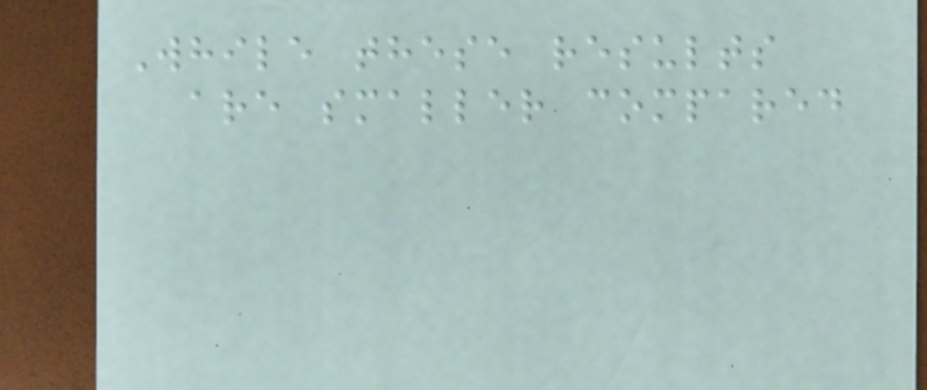While these results
are smaller compared
